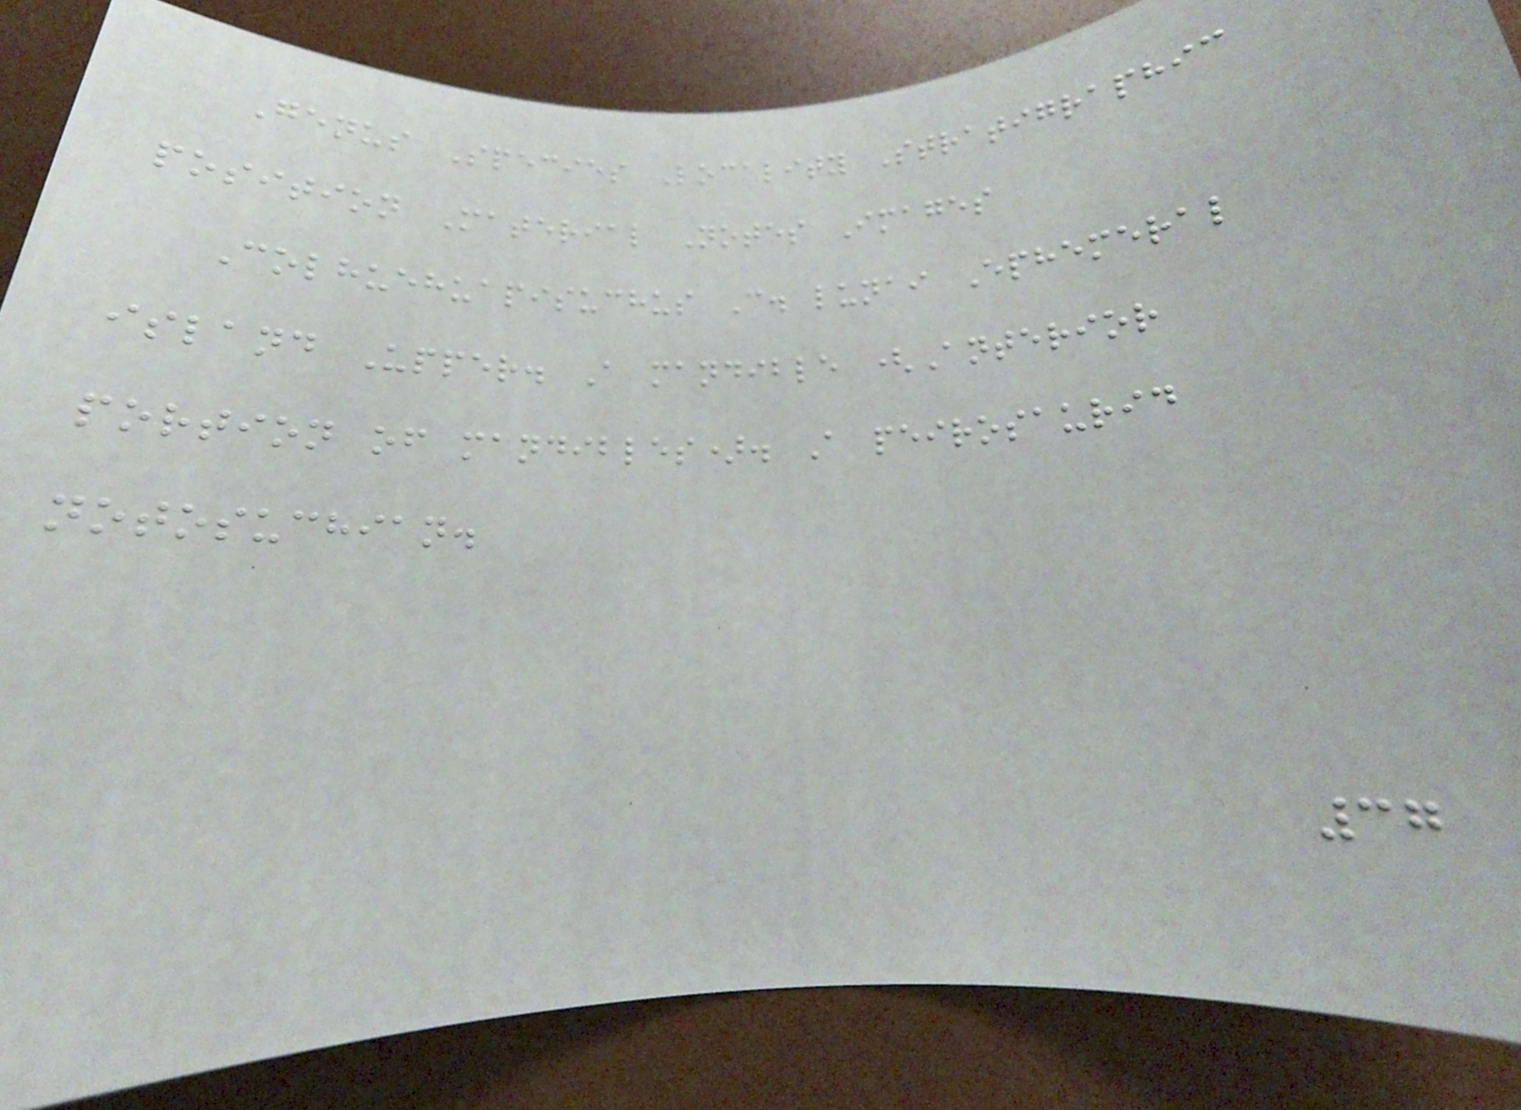Genus Species Locality Stratigraphic
position Material Notes Images
Colhuehuapisuchus C. lunai Ephemeral
island Upper. A mandible (Anterior
portion of mandibles). A peirosaurid
notosuchian.
37
